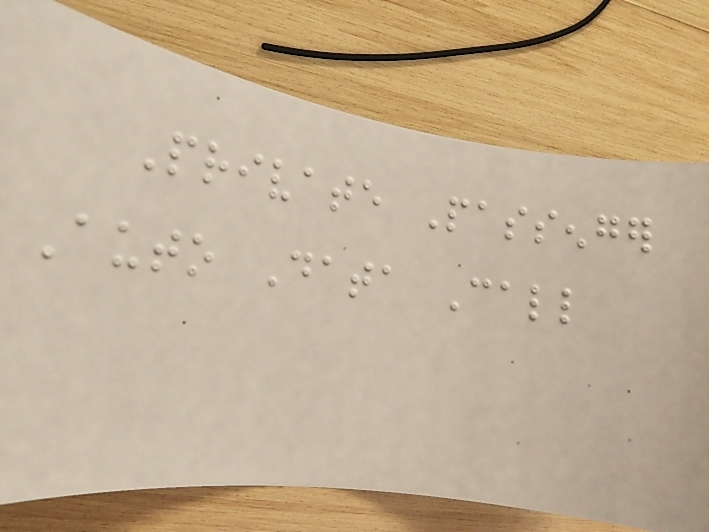Private Passenger
Auto Data Call
